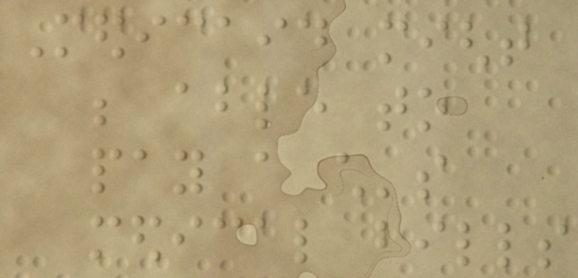Medicaid might
be able to
pay a child's
medical bills
